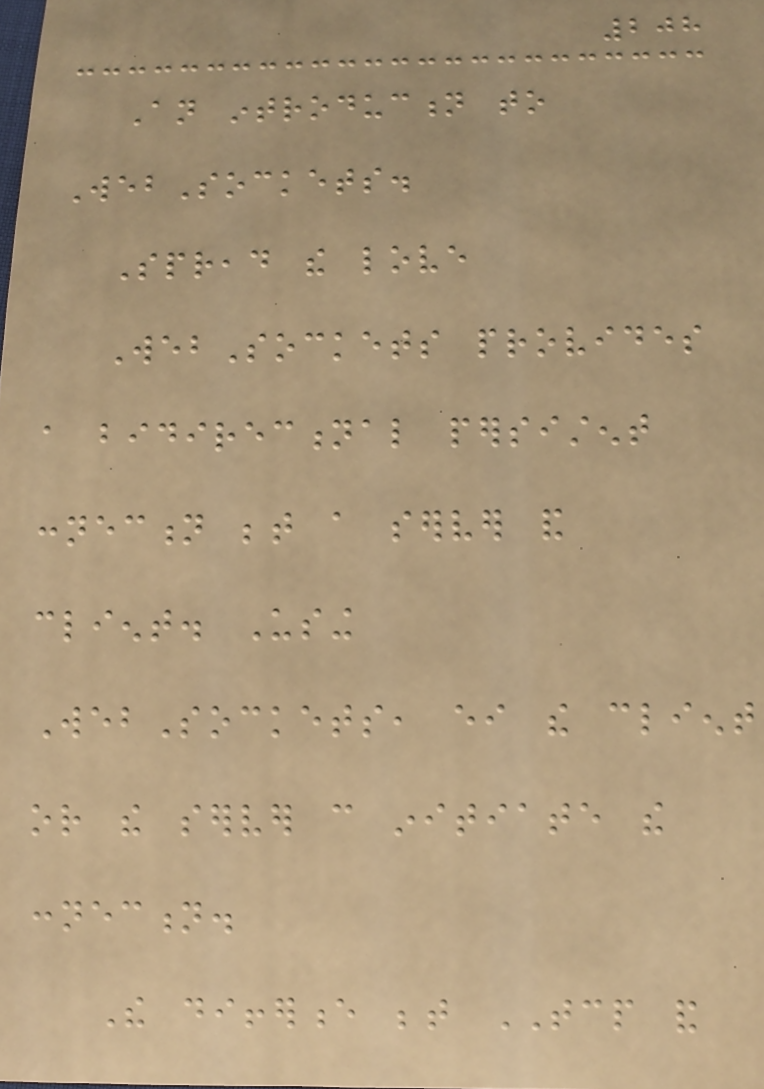208
An introduction to
WebSockets.
Spread the love
WebSockets provides
a bidirectional persistent
connection between a server and
client. Using
WebSockets, either the client
or the server can initiate the
connection.
The difference between TCP and
